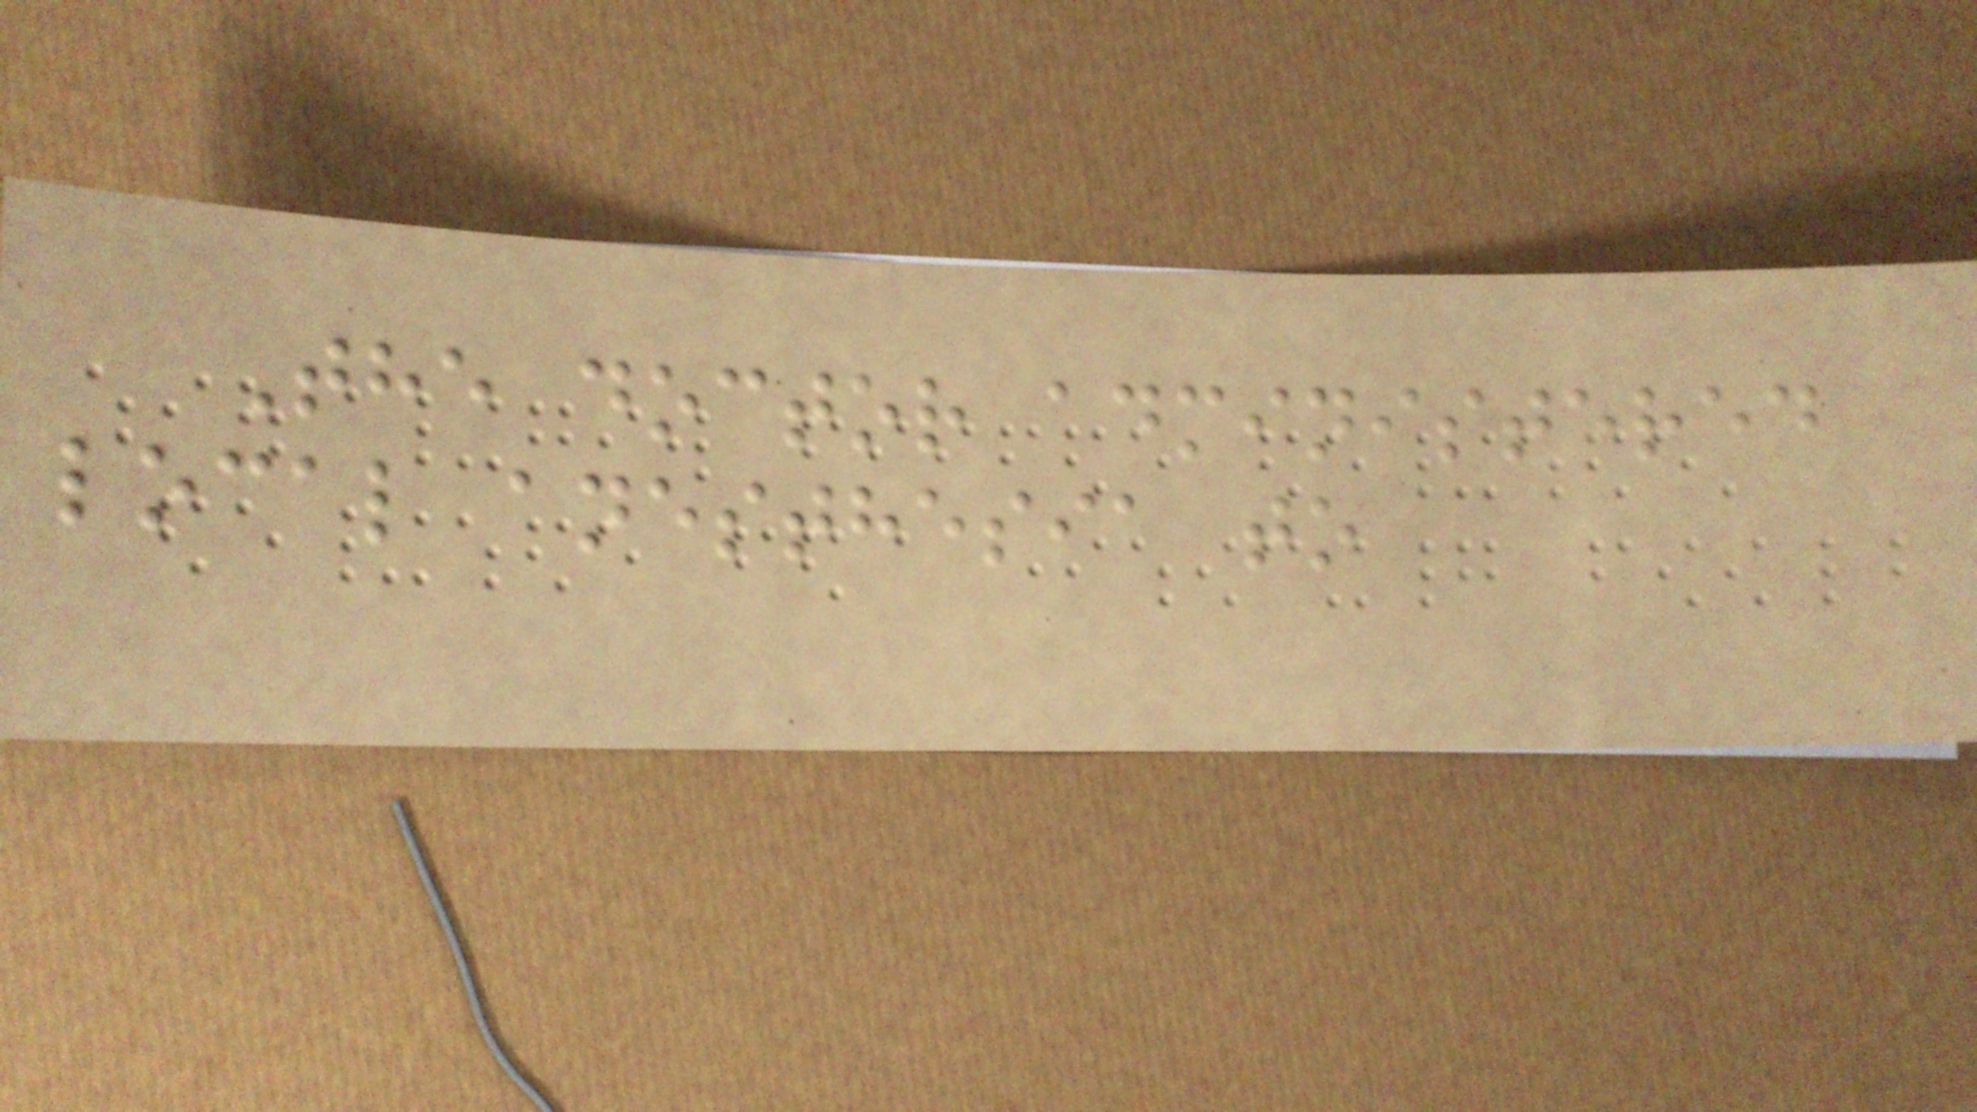The doctor administered
local anesthesia to
